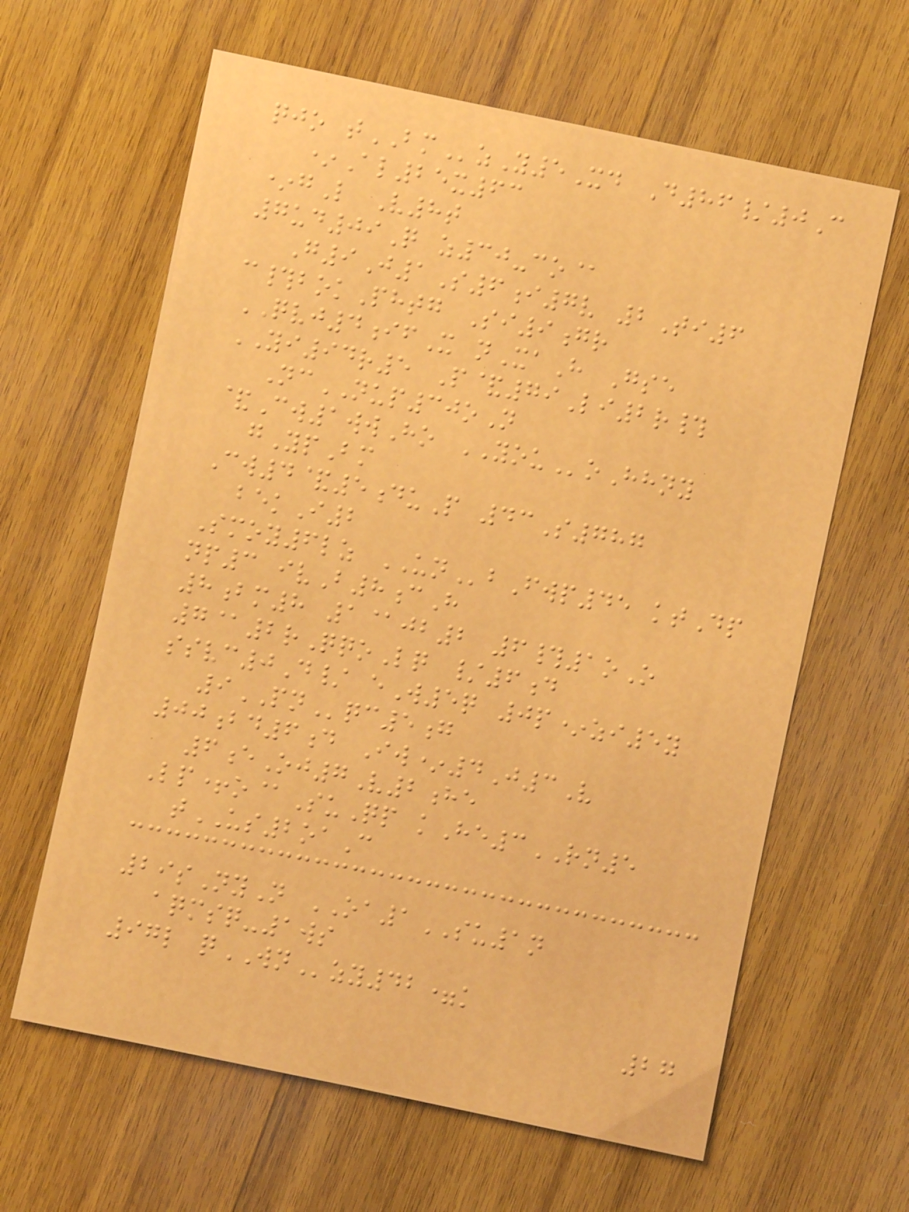qjo tBMzY5Xd D86/0C
*Al25x63
*gL V8t
7ud09Q z30-co@
G9J1S6i7v 2Ti6
c#bokPhtg Si9gr
QVJ4ifX nXaH Gse
YI94r5 P&79Li2r#
NcNUP30oN
&Cw1wwHo YOUoHhny
gYpBm
Cw4&5duP 43S787
bekI2
Smoy6lz UNbFwp45 ktDp
np3 ivB8cH
8bm8 1@jb2 6#1oO
7@2rQqoLq /6d
ssvc0D/ eW5q 0p*zi5y
9PNqc5g
00bd6d Iw*4J3V
6eOj7V2he
Lp+o@SuQp kHe3RN5
tUS2oaC
29sNyN OA1SU1n
aqmsq-1ws
97l qWNzy42=k
27
